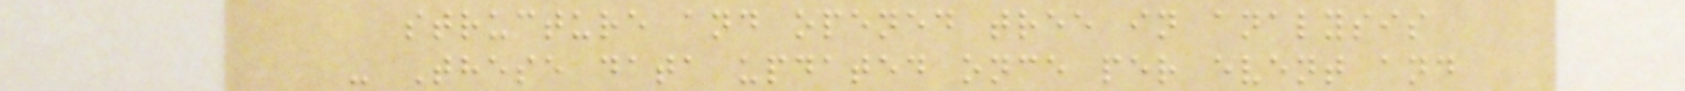structure and opened tree in analysis
- These data updated once per event and
